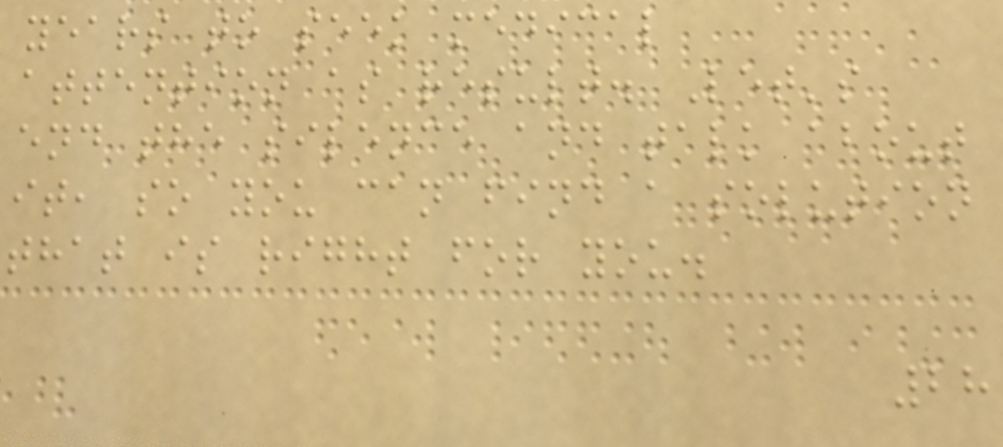years to seek medical
attention as result. Let's
end the silence and talk about
it, so you can find a solution
that is right for you.
28
